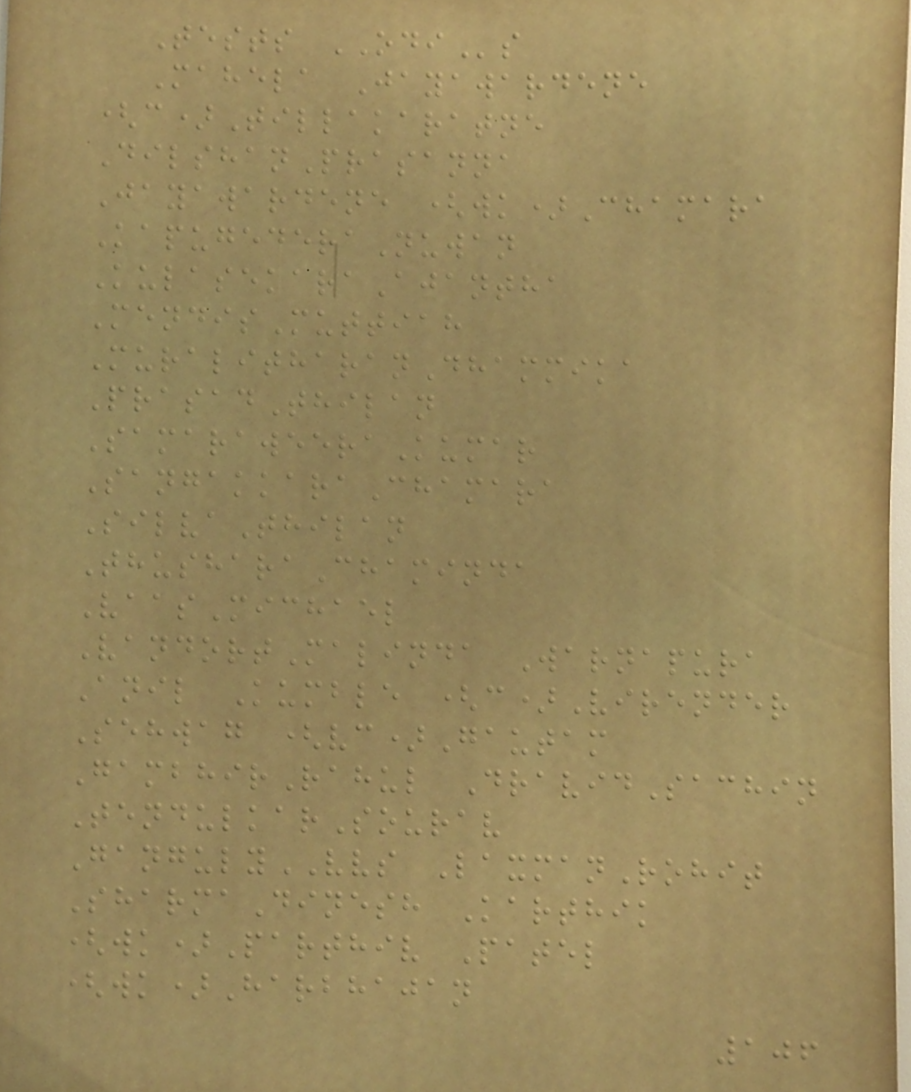Tests ODIs
Mahela Jayawardene
(c)Tillakaratne
DilshanPrasanna
Jayawardene (wk)Chamara
KapugederaNuwan
KulasekaraAjantha
MendisMuttiah
MuralitharanDhammika
PrasadThilan
SamaraweeraKumar
SangakkaraChamara
SilvaThilan
ThusharaChaminda
VaasMichael
VandortMalinda Warnapura
Anil Kumble (c)Virender
Sehwag (vc)Gautam
GambhirRahul DravidSachin
TendulkarSourav
GangulyVVS LaxmanRohit
SharmaDinesh Karthik
(wk)Parthiv Patel
(wk)Harbhajan
106
